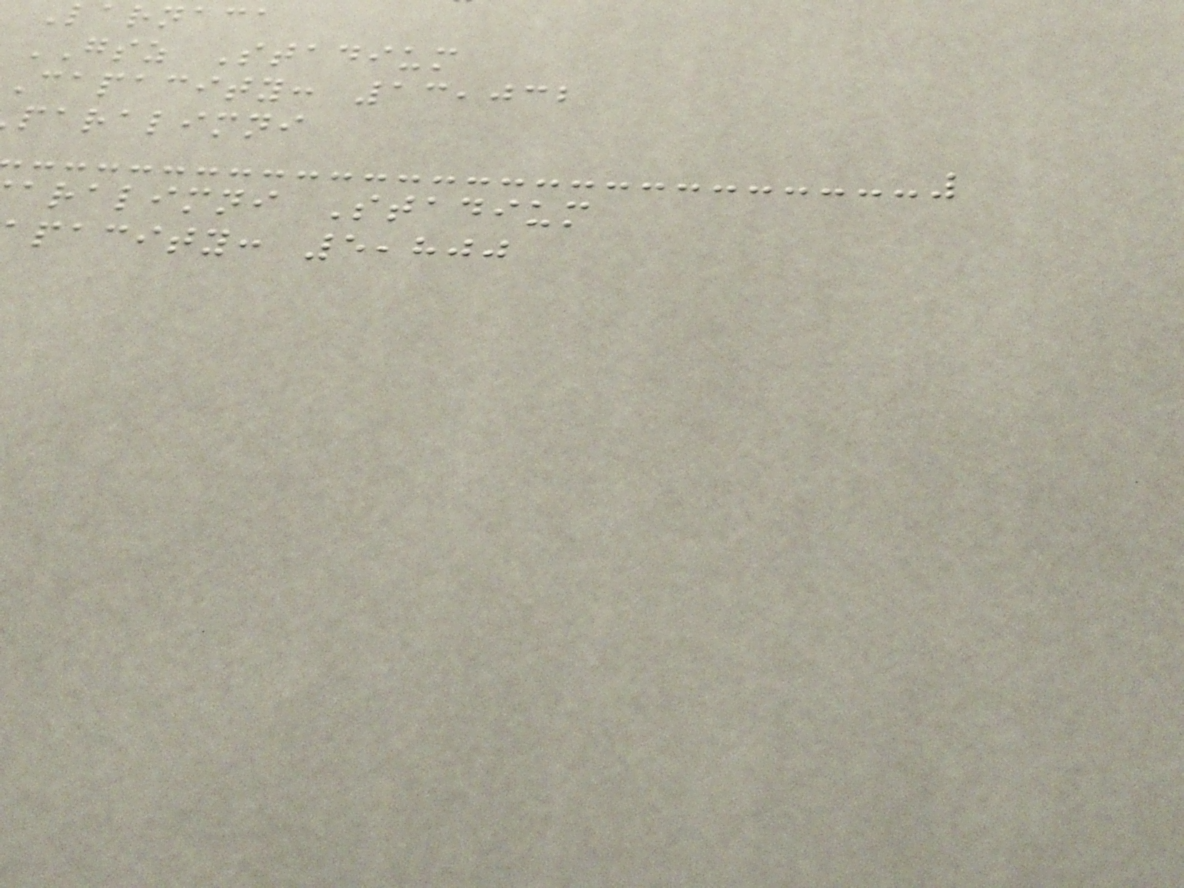Larnaca
GSZ Stadium
Capacity: 13,032
paralimni
aralimni Stadium
pacity: 5,800
